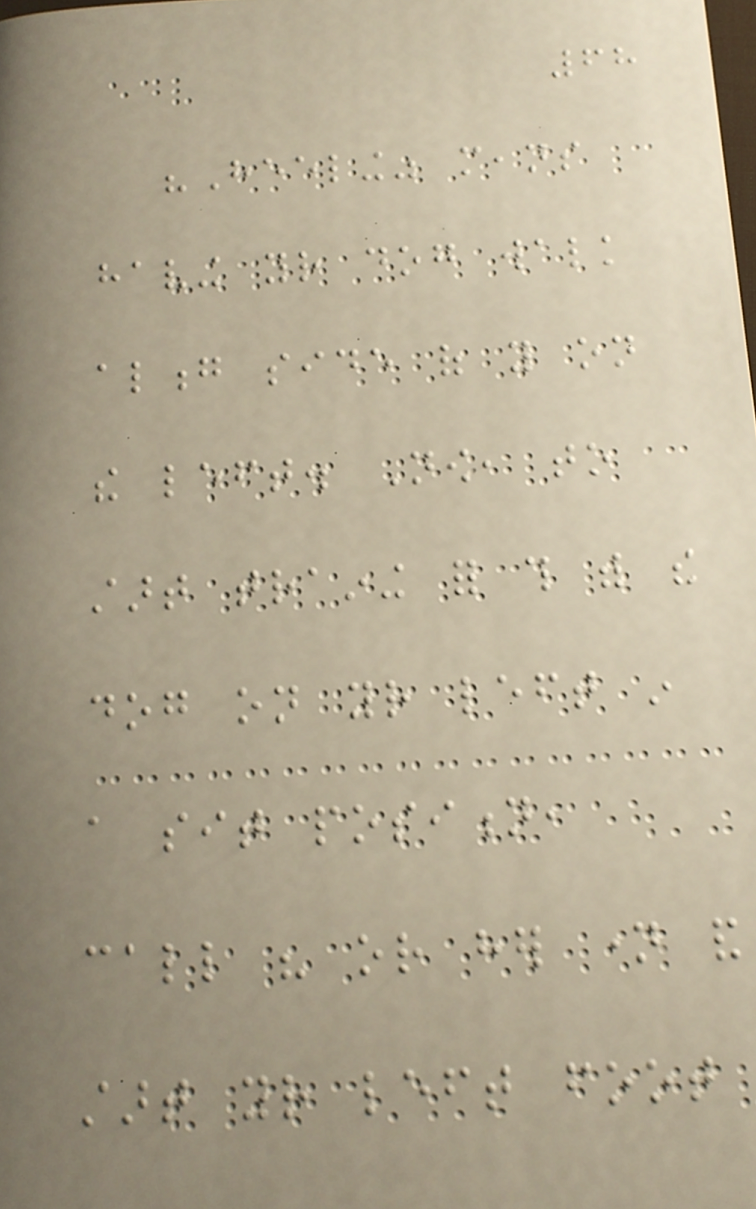68
"Heeling" means
having your dog walk
along side of you on
the left. Now, to
start training for this with the
dog on your left in
a sit position,
call his or her name and
start your left foot
